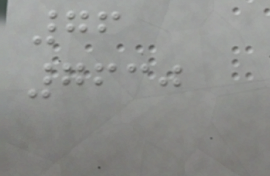76
7630
